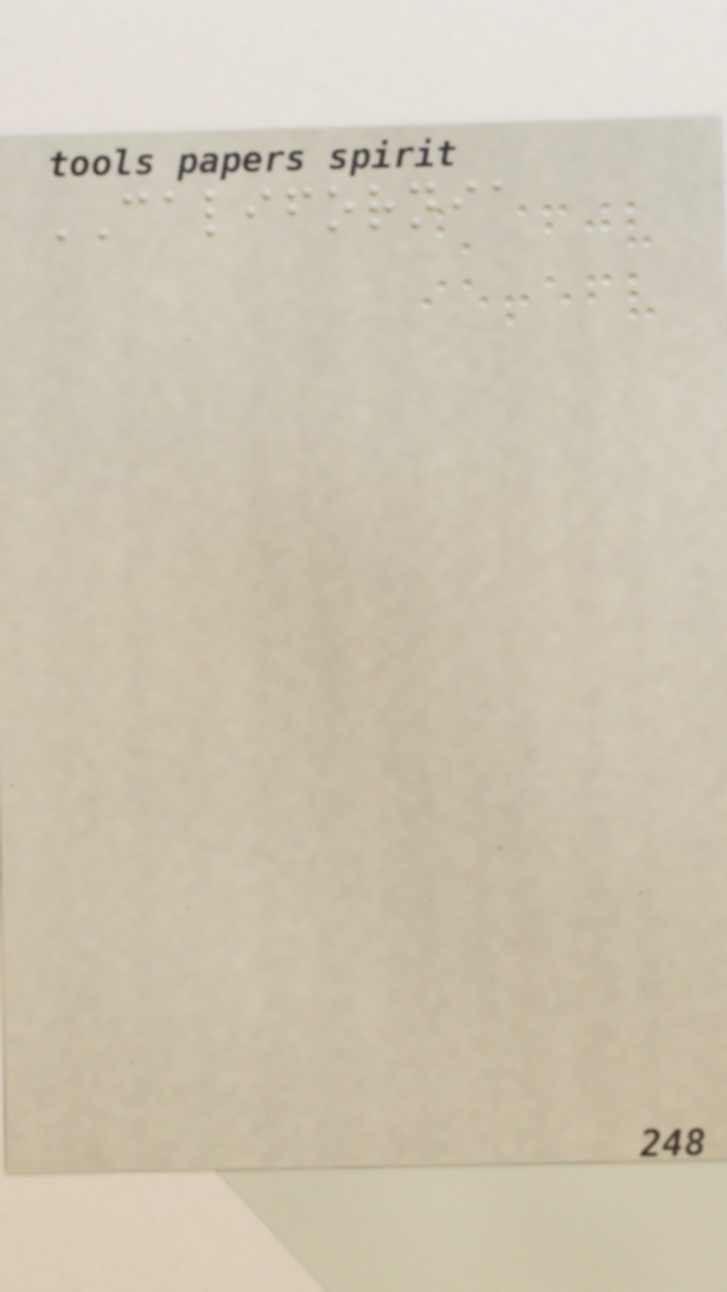CALIFORNIA
